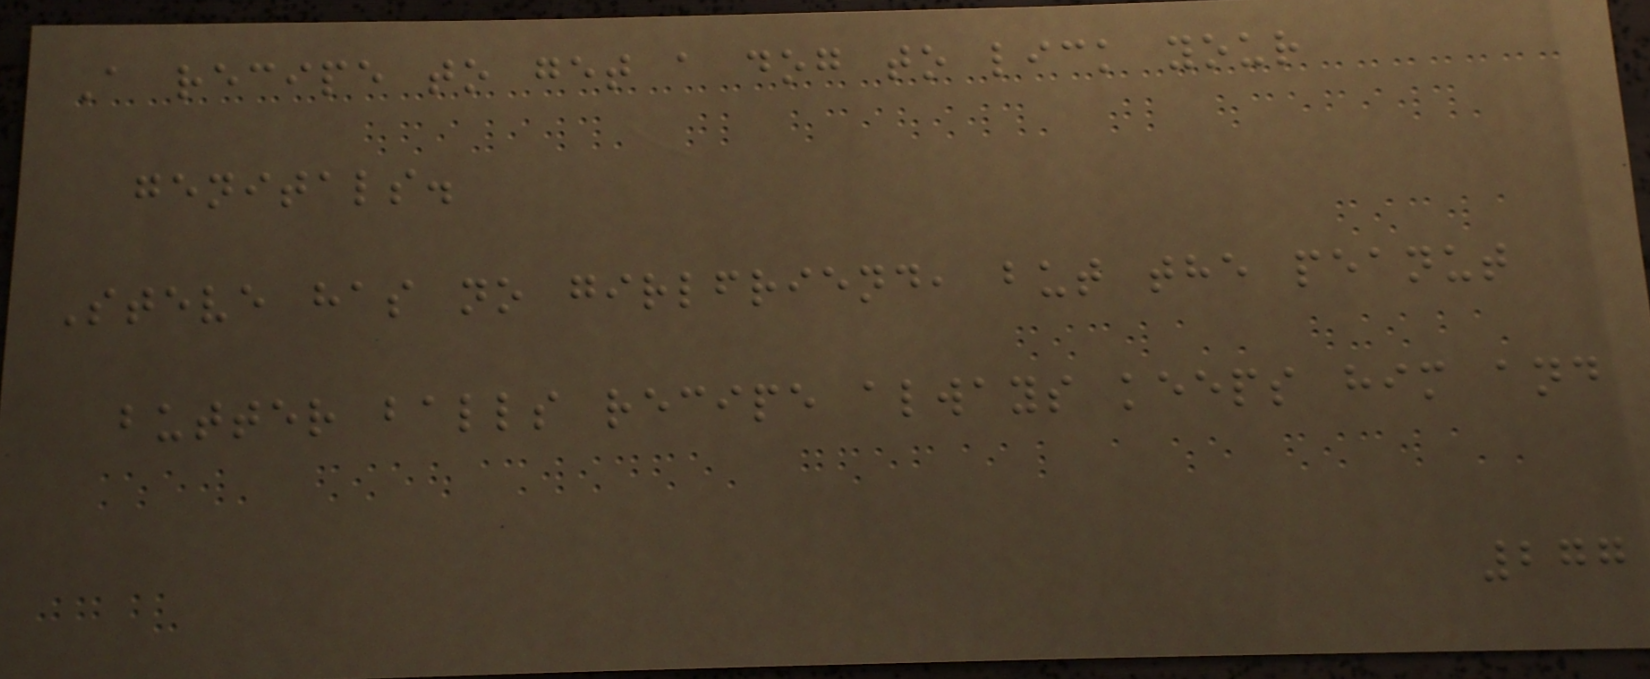A recipe to get a dog to lick your
genitals.
Steve has no girlfriend, but the peanut
butter balls recipe always keeps him and
277
